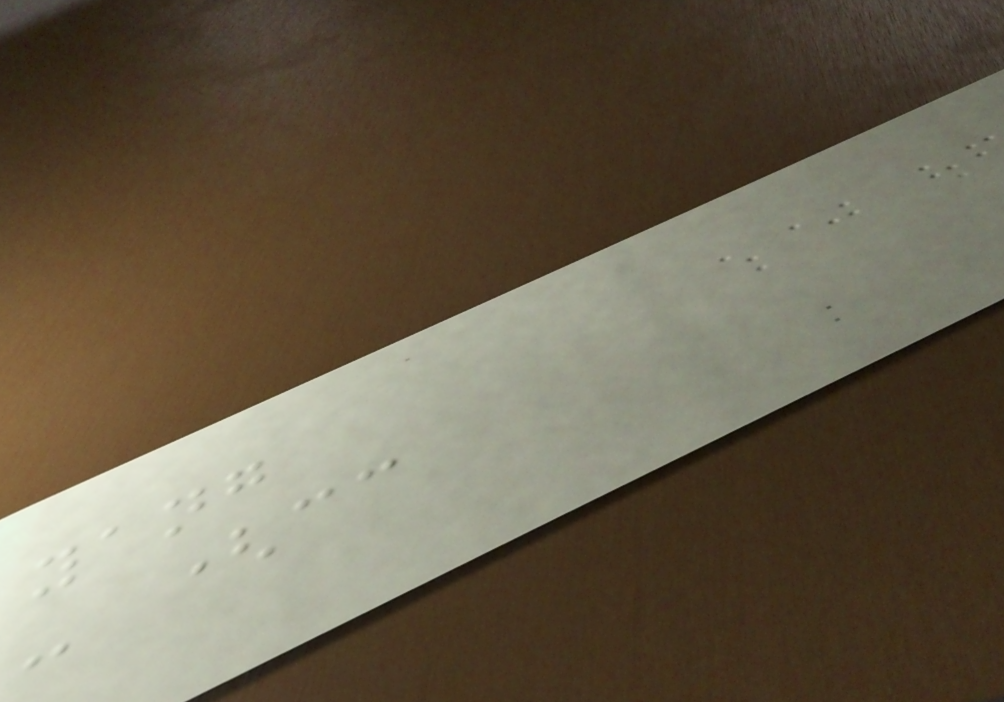yang
- (cc
